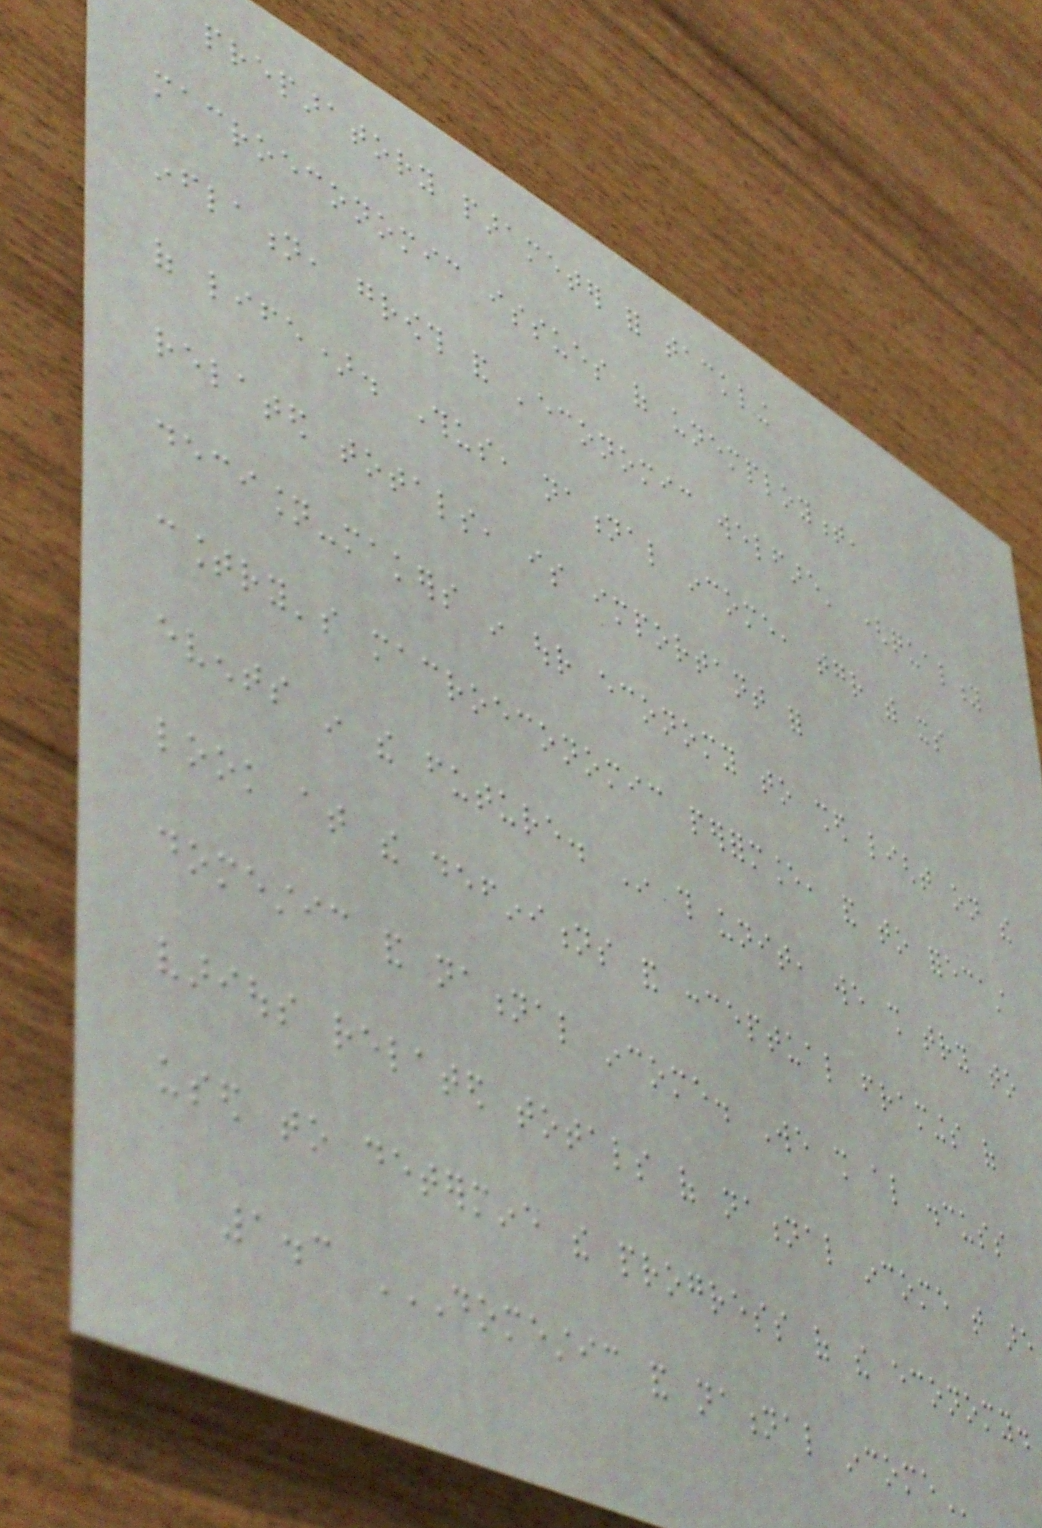preparatory parameter for tackling
macroeconomic issues of unemployment,
inflation, growth and 'economic welfare' (quality
of life). Thus, national income, together with its
related totals, is important for
decision-makers in our economy to shed light on the
country's macroeconomic performance, and to forecast
events in the future. In this unit, we shall try to
look at the definitions and conceptual framings of
domestic and national income. We shall also discuss
various related totals of national income that are
used to determine the progress of the economy.
1.3 DOMESTIC AND NATIONAL INCOME
